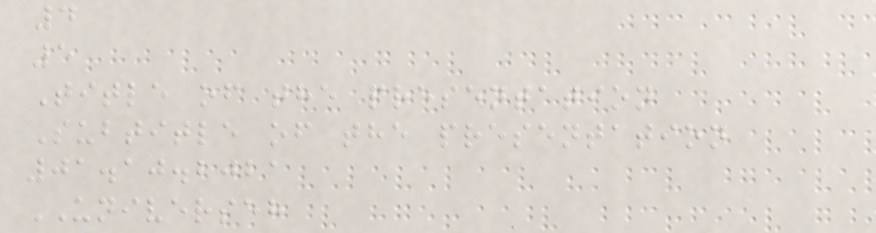4
5
Title of the presentation
Subtitle of the presentation
01.10.2021
UNIVERSEH
